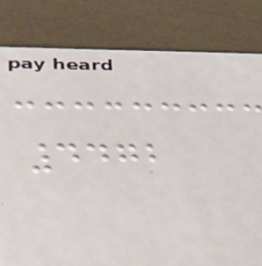4472
